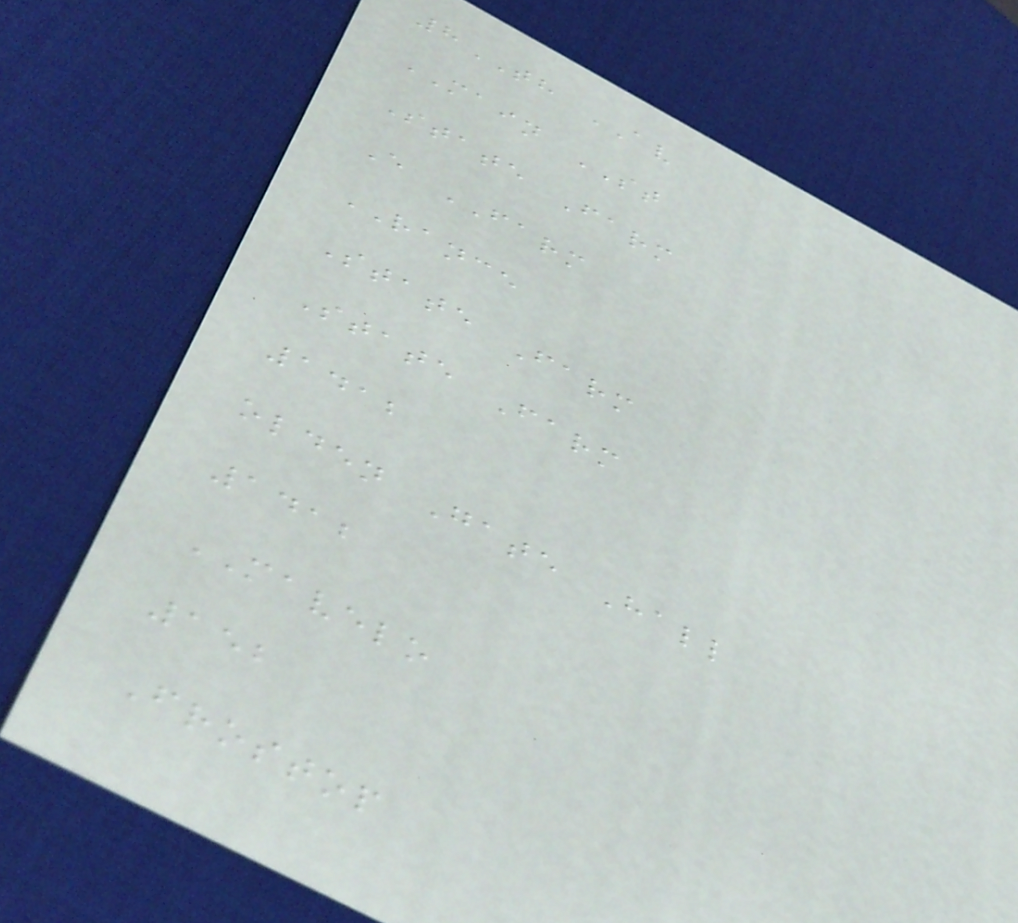8TH AV
MAIN ST
State Farm
E FARM
RANCE
State Farm
State Farm
1412
olden Gate Hall
1412
MAVELO
152
Frostop
